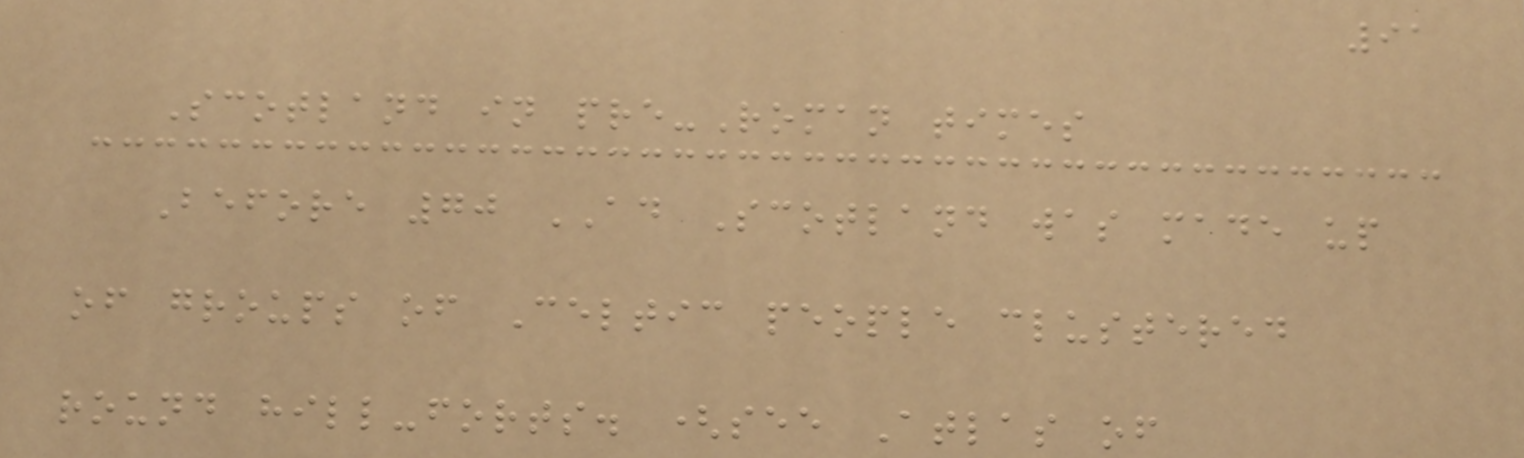91
Scotland in pre-Roman times
Before 70 AD Scotland was made up
of groups of Celtic people clustered
round hill-forts. (see Atlas of
